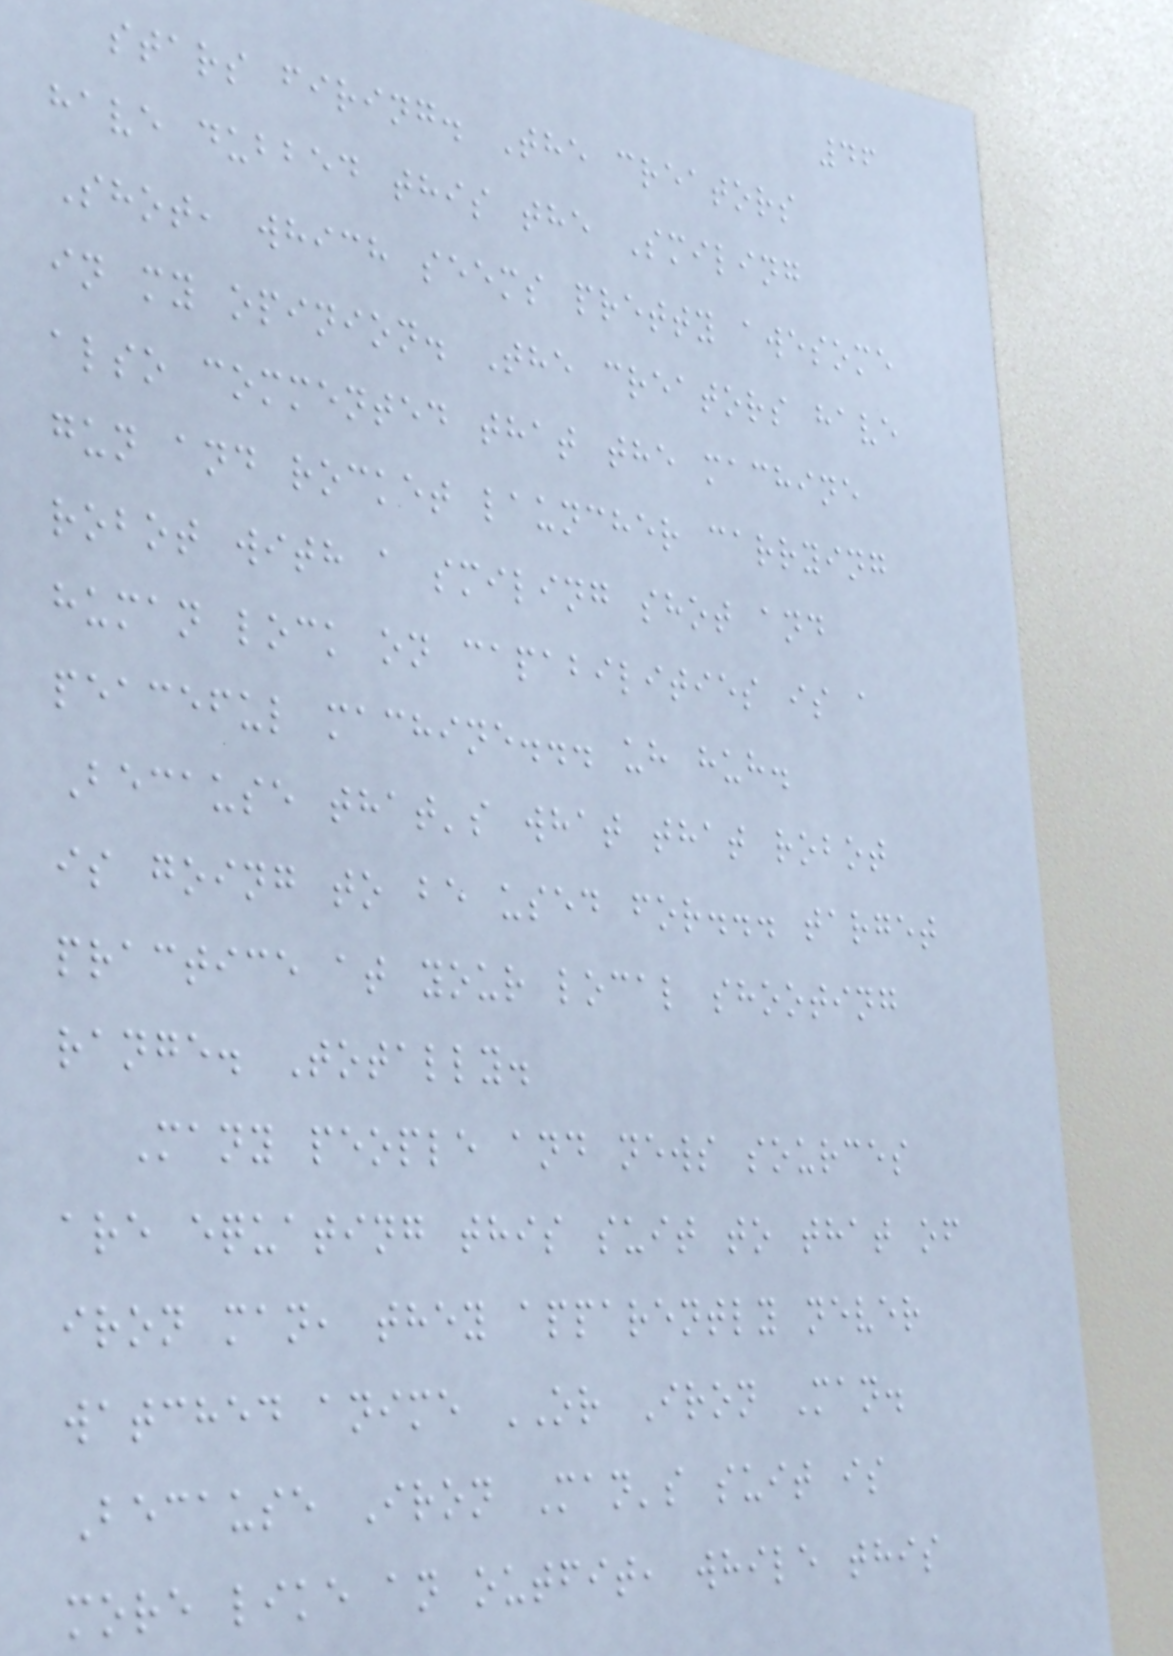46
stars firing. The creators
have dubbed this the Smiling
Shot, which seems pretty awesome
in my opinion. The creators have
also commented that the machine
gun and rocket launcher carrying
robot with a smiling shot and
human lock on capabilities is a
peaceful machine... uh huh.
Because that's what that robot
is going to be used for... target
practice at your local shooting
range. Totally.
Many people and news sources
are equating this suit to that of
iron man, they apparently never
watched anime OR Iron Man.
Because Iron Man's suit is
more like an outfit, while this
